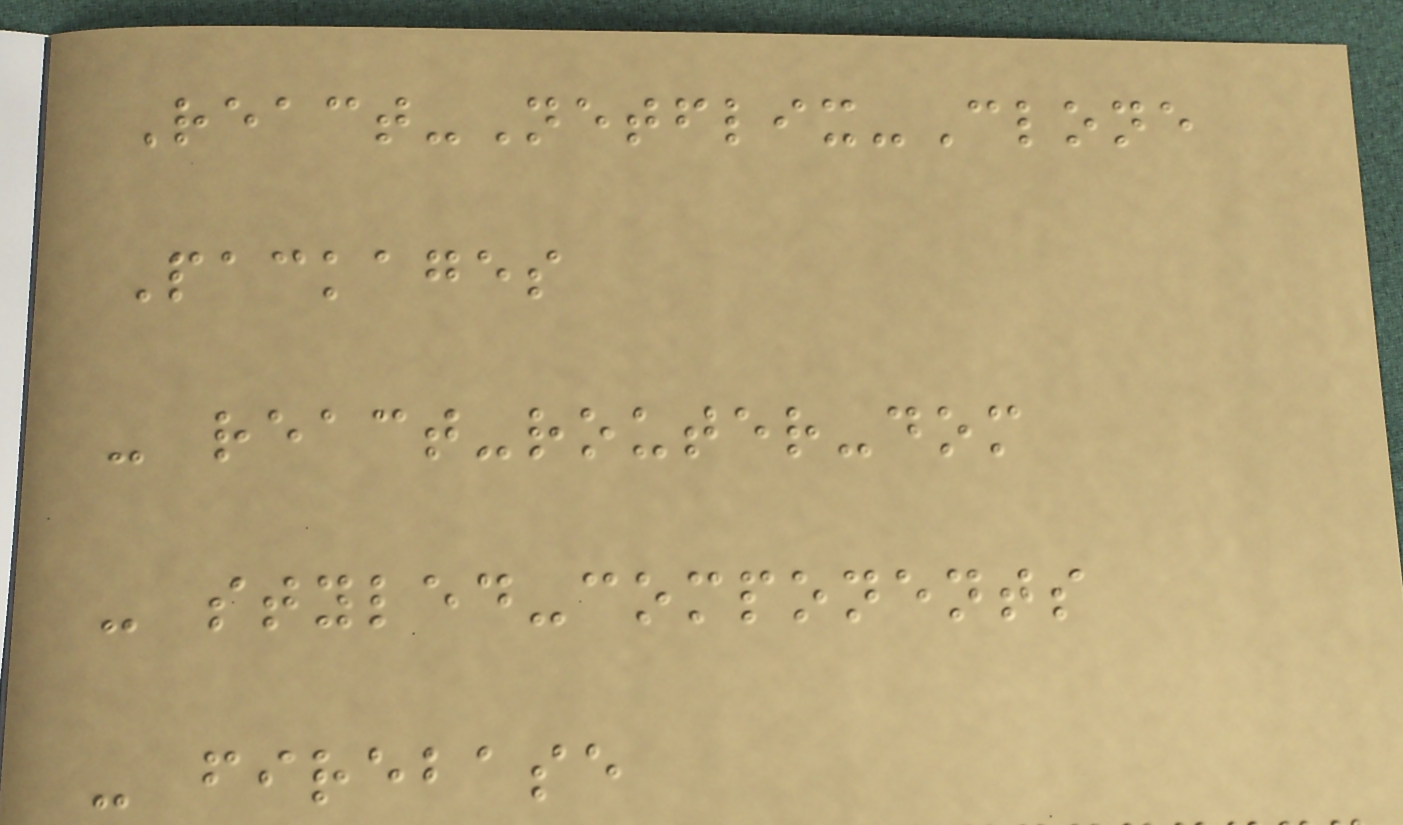React-Netflix-Clone
Packages
- react-router-dom
- styled-components
- firebase
